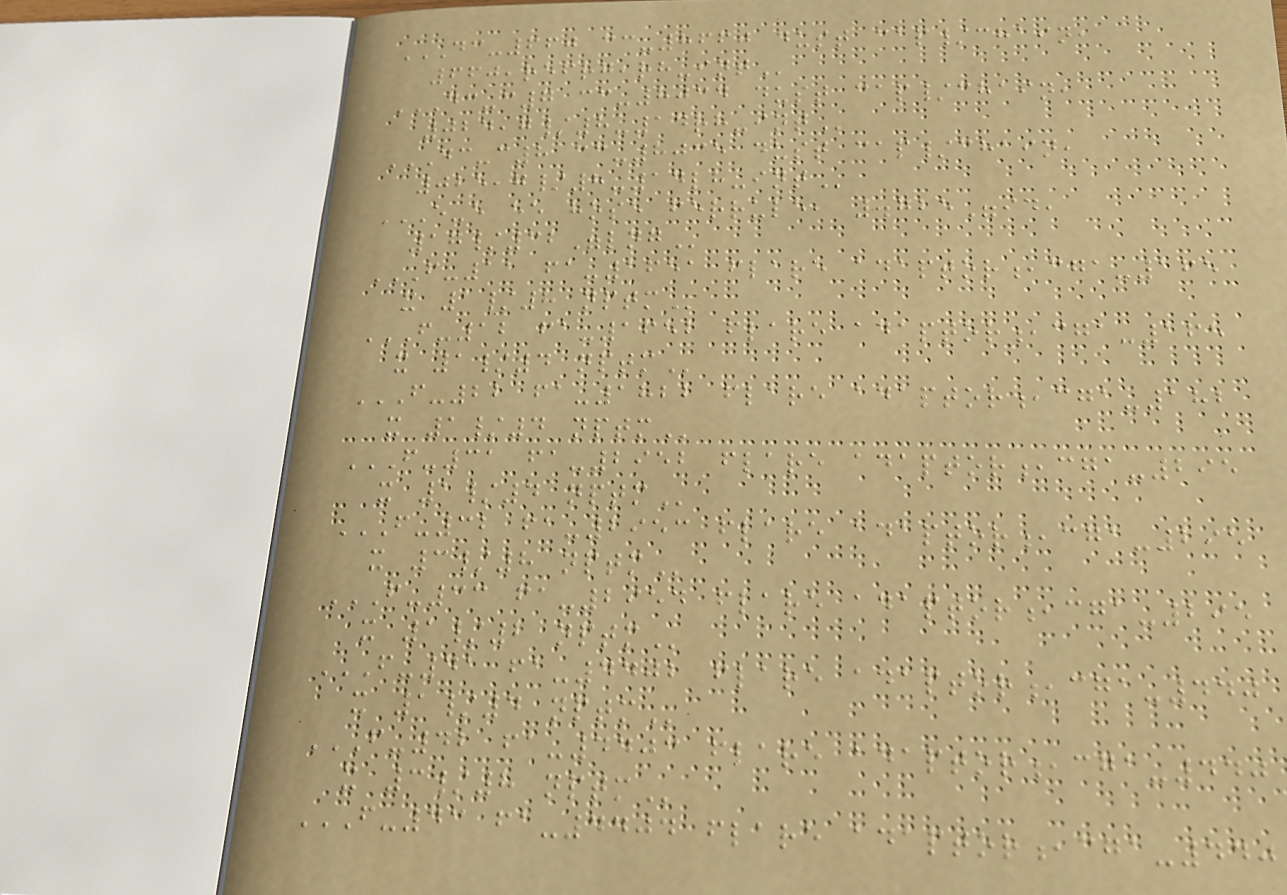DC-660 CC-8660 DUST CAP/CHAIN,
660,REFRG,RH-INT
DC-C7 CC-8034 DUST CAP/CHAIN,
024,7/8-14RH-INT
DC-C8 CC-8035 DUST CAP/CHAIN,
025,7/8-14LH-INT
E-E EE HOSE FERRULE, .725"ID,
17/32"LNG
F-11 FA-1651 FLARE ADAPTOR,CGA-165
X 1/8 NPTM
F-12 FA-1652 FLARE ADAPTOR,CGA-165
X 1/4 NPTM
F-22 FA-1822 FLARE ADAPTOR,CGA-182
X 1/4 NPTM
F-31 FA-2952 FLARE ADAPTOR,CGA-295
X 1/4 NPTM
F-32 FA-2953 FLARE ADAPTOR,CGA-295
X 3/8 NPTM
F-33 FA-2954 FLARE ADAPTOR,CGA-295
X 1/2 NPTM
F-41 FA-4402 FLARE ADAPTOR,CGA-440
X 1/4 NPTM
F-42 FA-4403 FLARE ADAPTOR,CGA-440
X 3/8 NPTM
F-43 FA-4404 FLARE ADAPTOR,CGA-440
